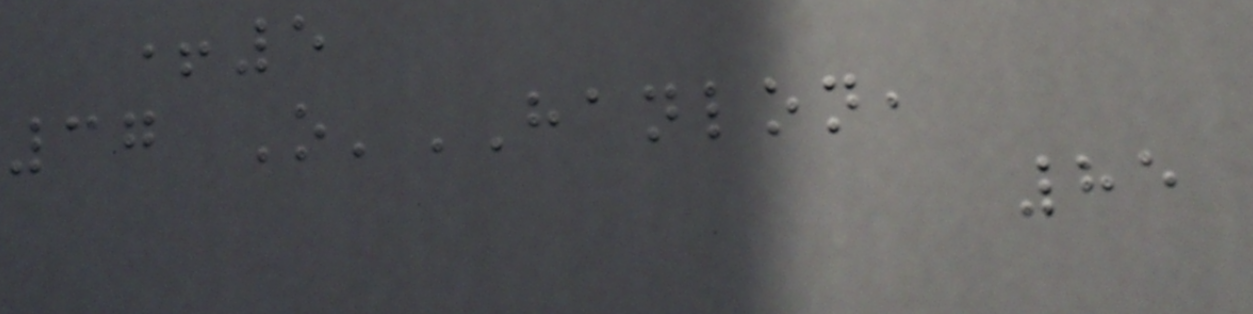+5
37 O'HANLON,
85
